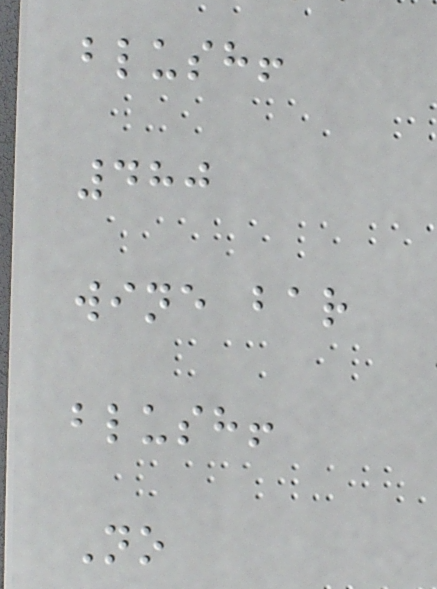blush!
480
wine bar
blush!
No
